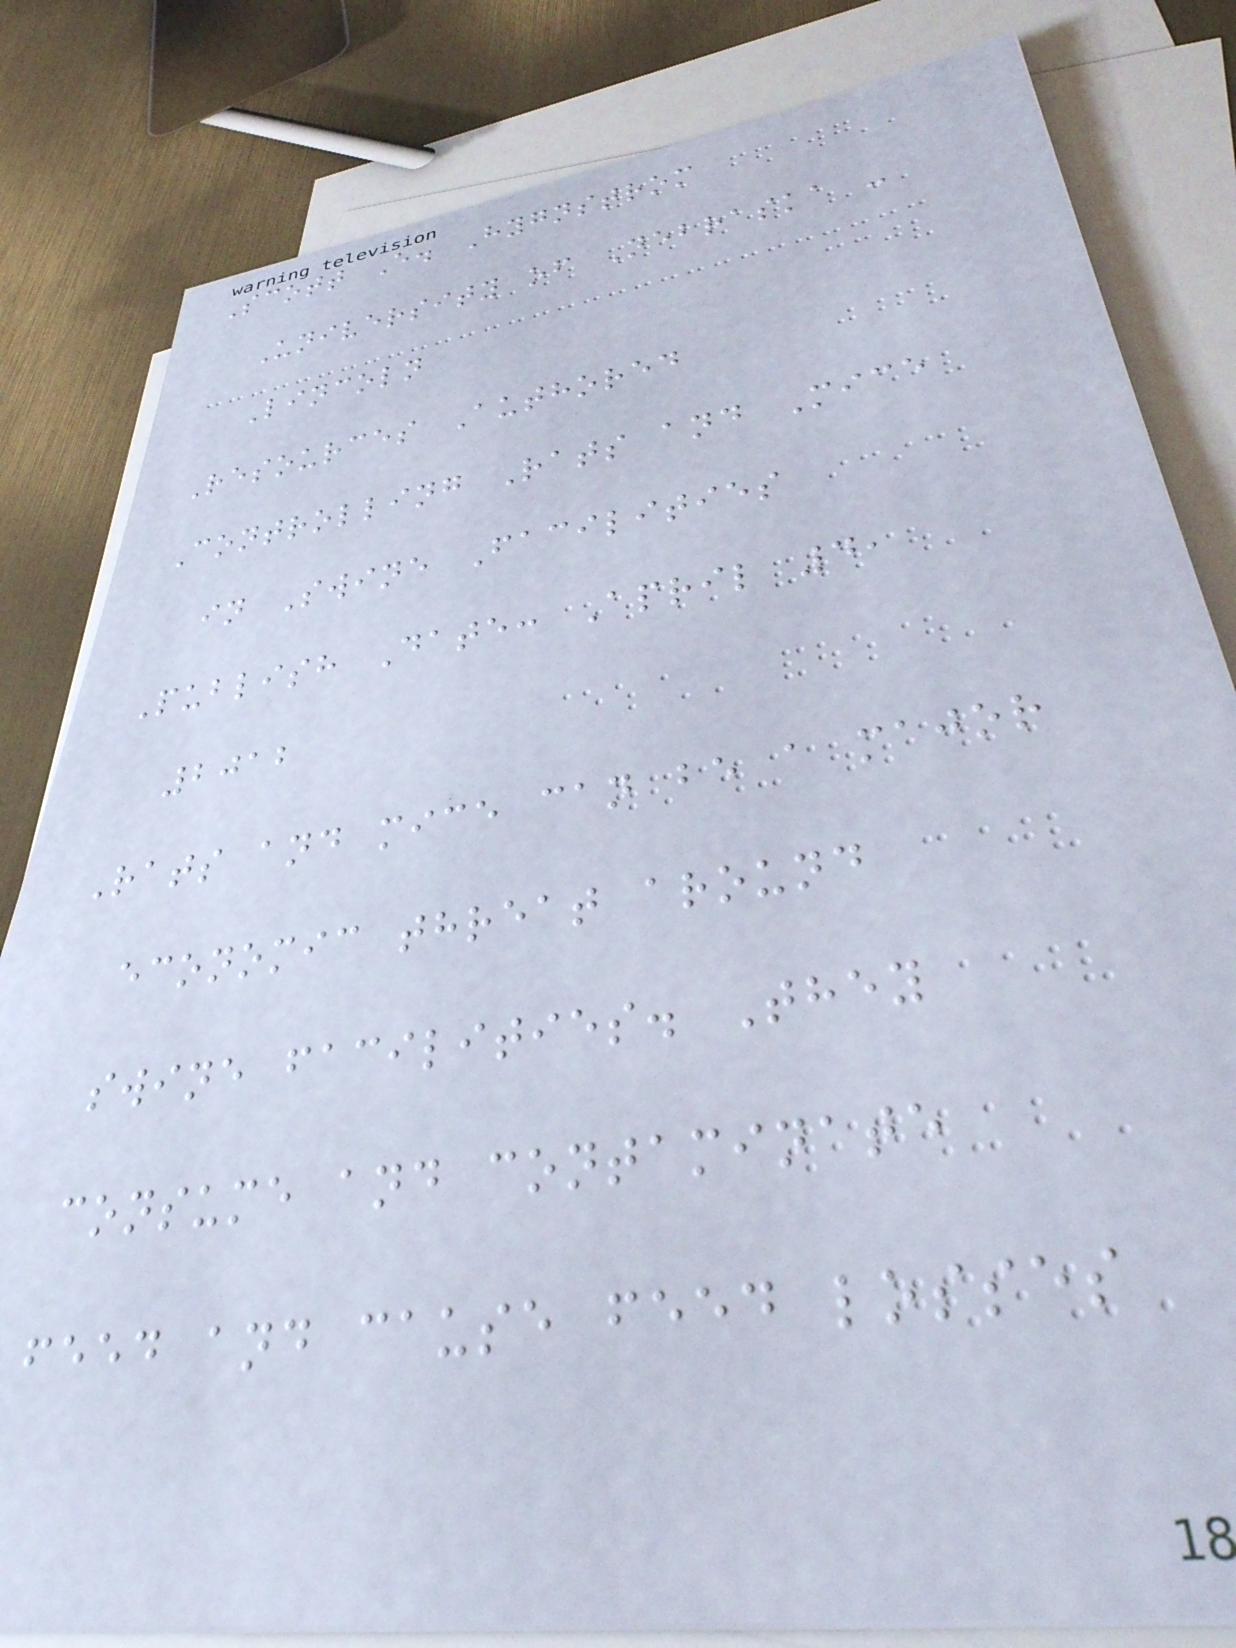Scott E. Hygnstrom
University of Nebraska -
Lincoln
Resources Authored
Controlling Rats and Mice
in Swine Facilities
Publish Date: April 4,
2012
Rats and mice can be a major
economic threat around
swine facilities. They
consume and contaminate
feed and cause feed losses
